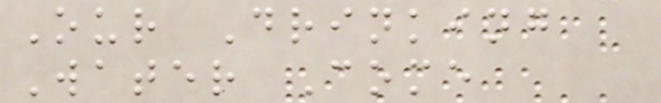Our Drinking
Water Come
